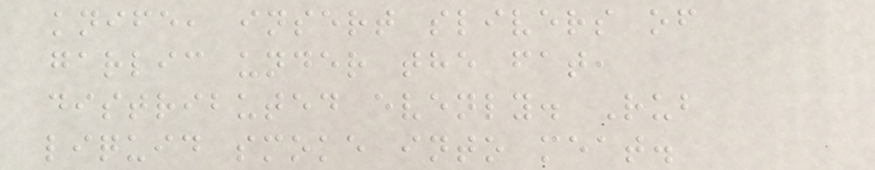knife, insert slivers of
garlic under the fat,
distributed evenly. Rub
liquid smoke into meat.
